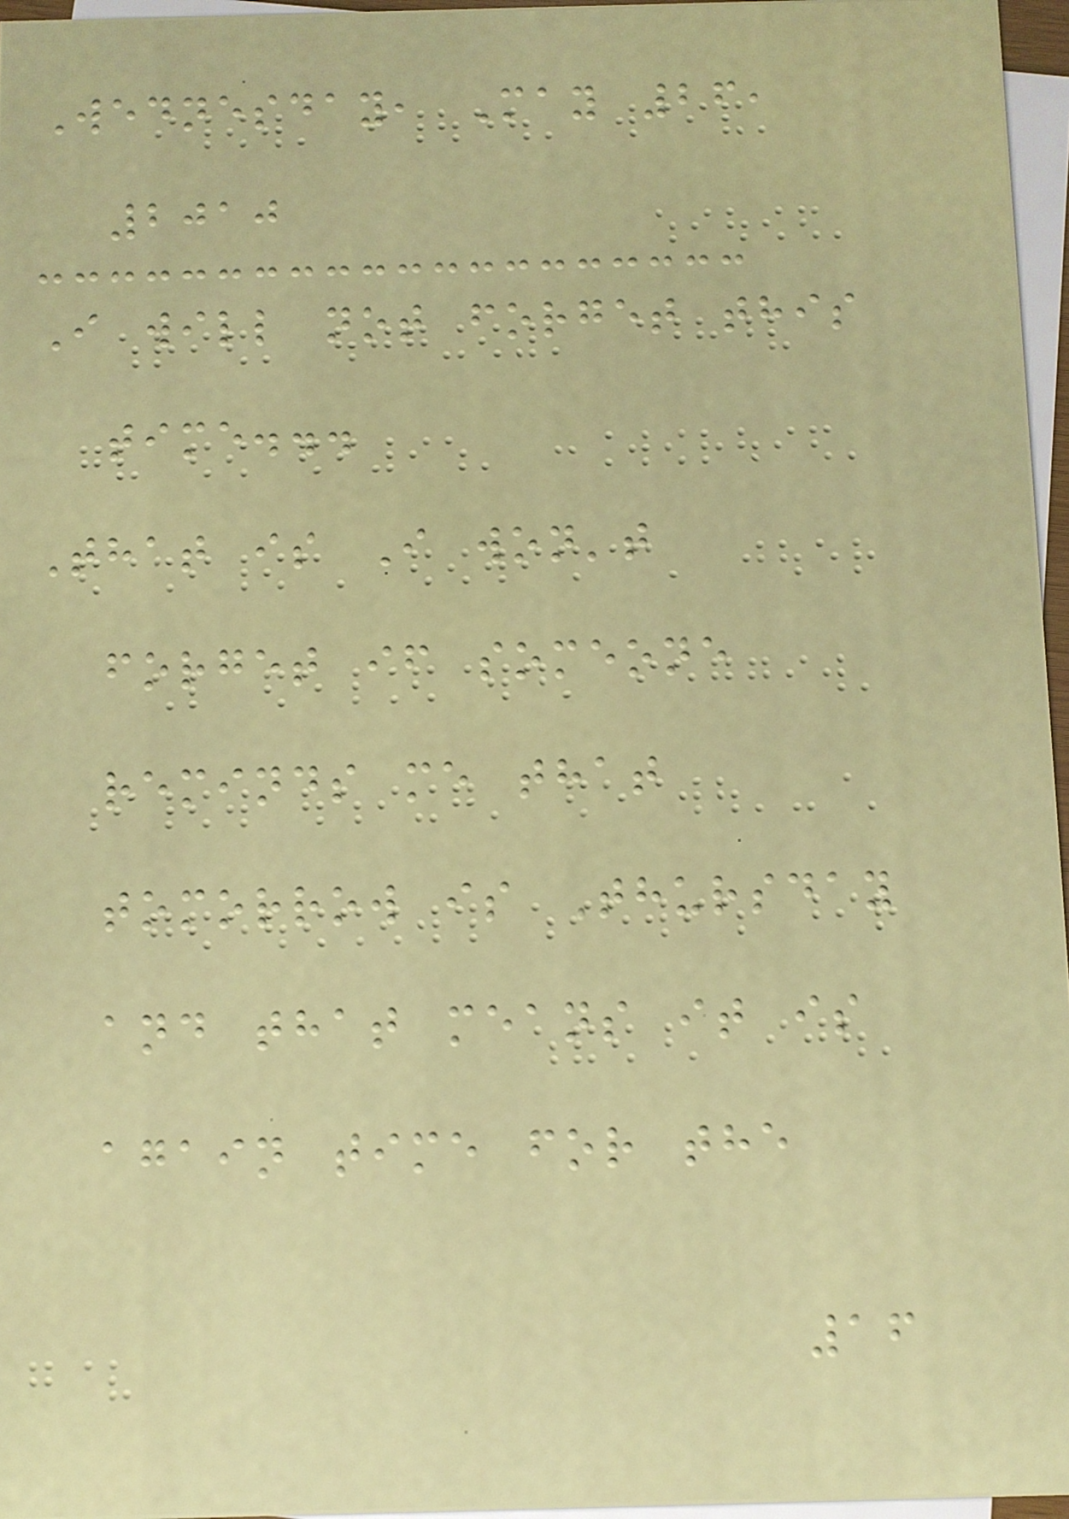Wednesday, May 26,
2010
I will not forget this
time...
That is I won't
forget if someone
reminds me that
tomorrow is Thursday
and that means it is
again time for the
16
